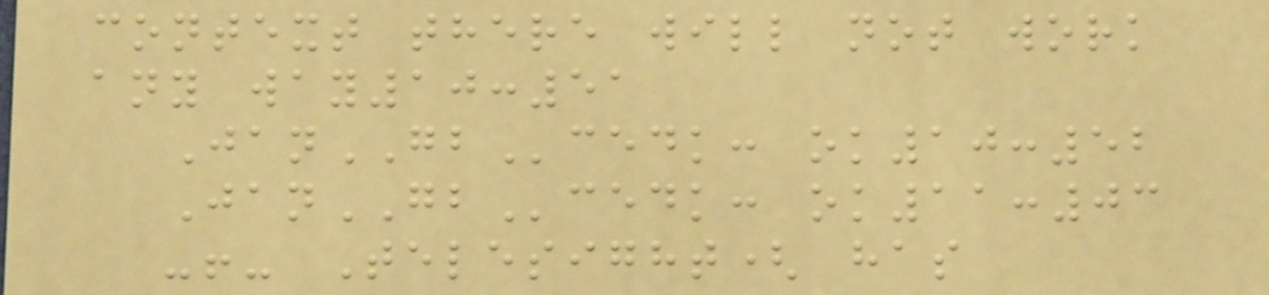context there will not work
any way10:51
JanGBcedk: ok10:52
JanGBcedk: ok11:03
-!- Telesight( has
